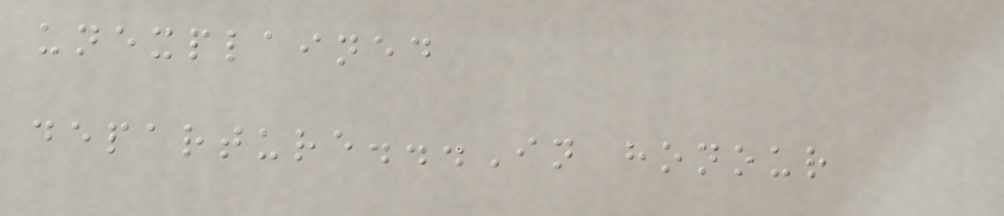unexplained
departure...In honour
